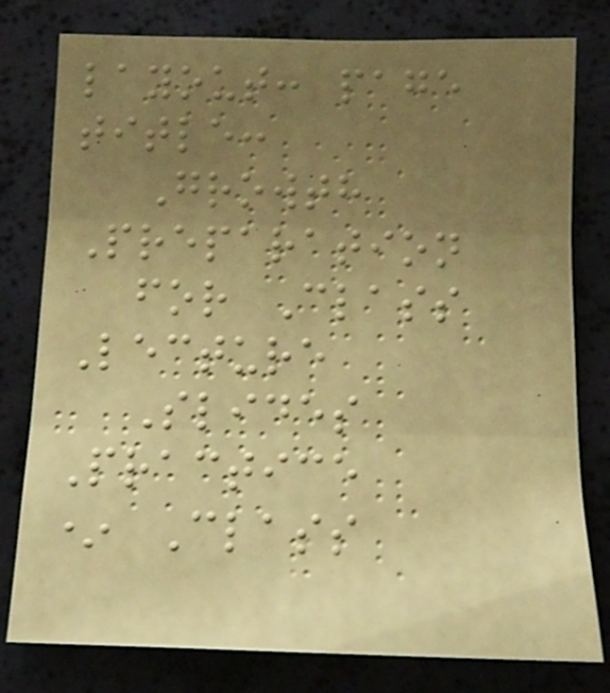layout: page
title:
Growth
Preparation
for Class
Lecture
Slides
Practice
* Class
